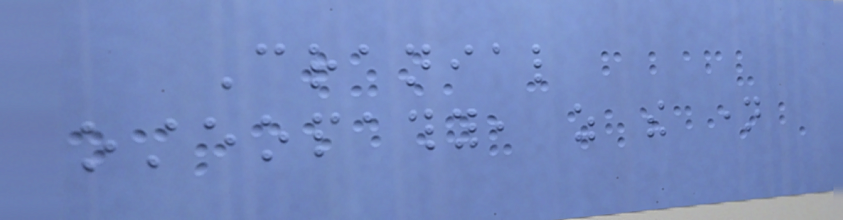Cranial
osteopathy, as the name
